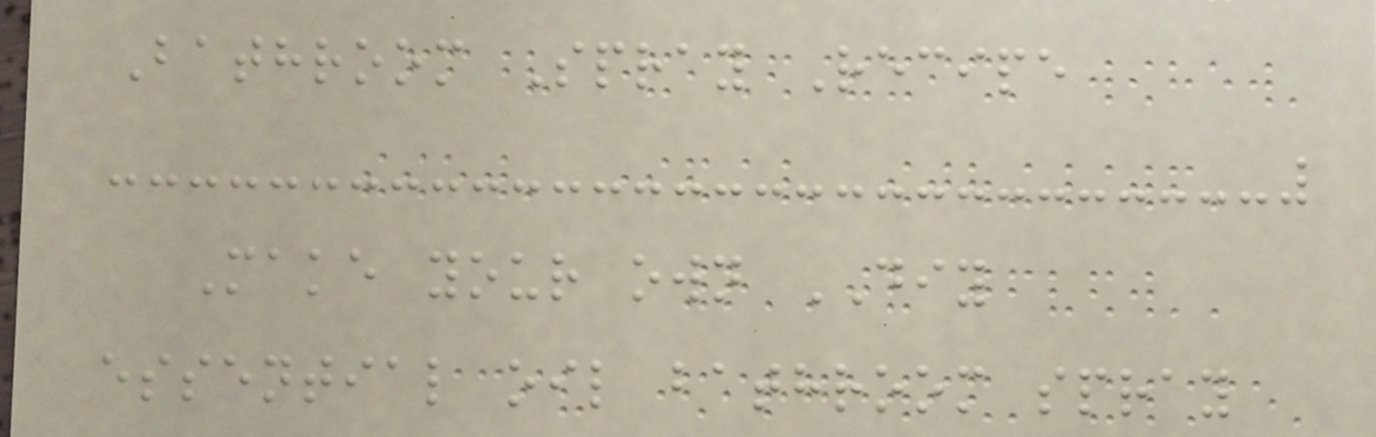Bathroom Spray Recipe
Make your own DIY
essential oil bathroom spray
